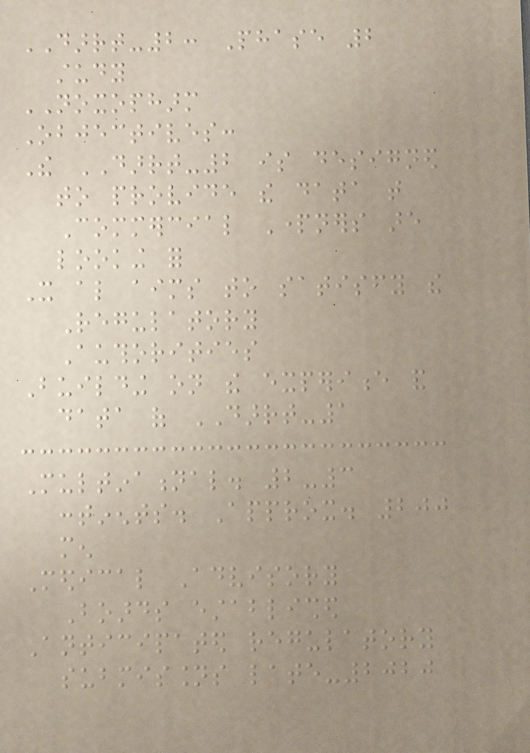DARRT-2: Phase 2
study
NOXOPHARM
Objectives:
The DARRT-2 is designed
to provide the data that
Commercial Partners are
looking for
It also aims to satisfy the
Regulatory
Authorities
Building on the experience and
data of DARRT-1
Multinational. 2-3
continents. Approx. 200
men
Medical Advisory
Boards established
Anticipated regulatory
submissions late-2020
